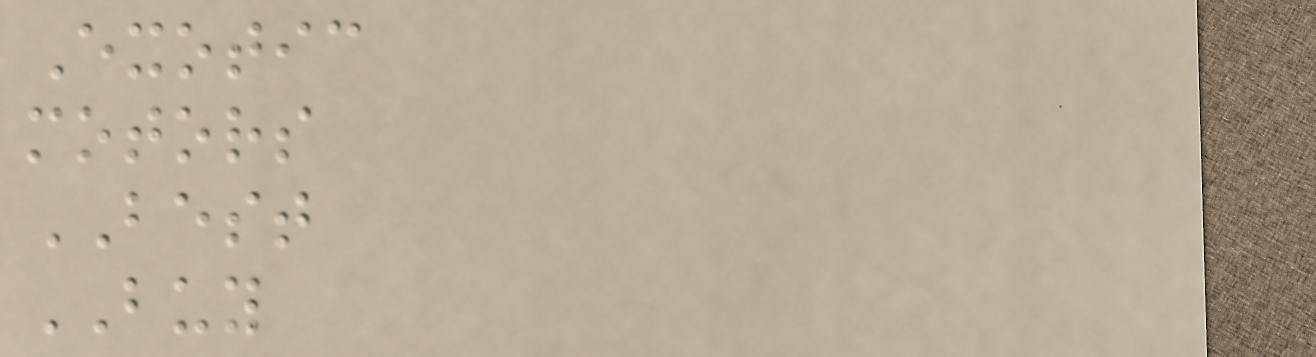Exotic
motors
BEST
BUY
